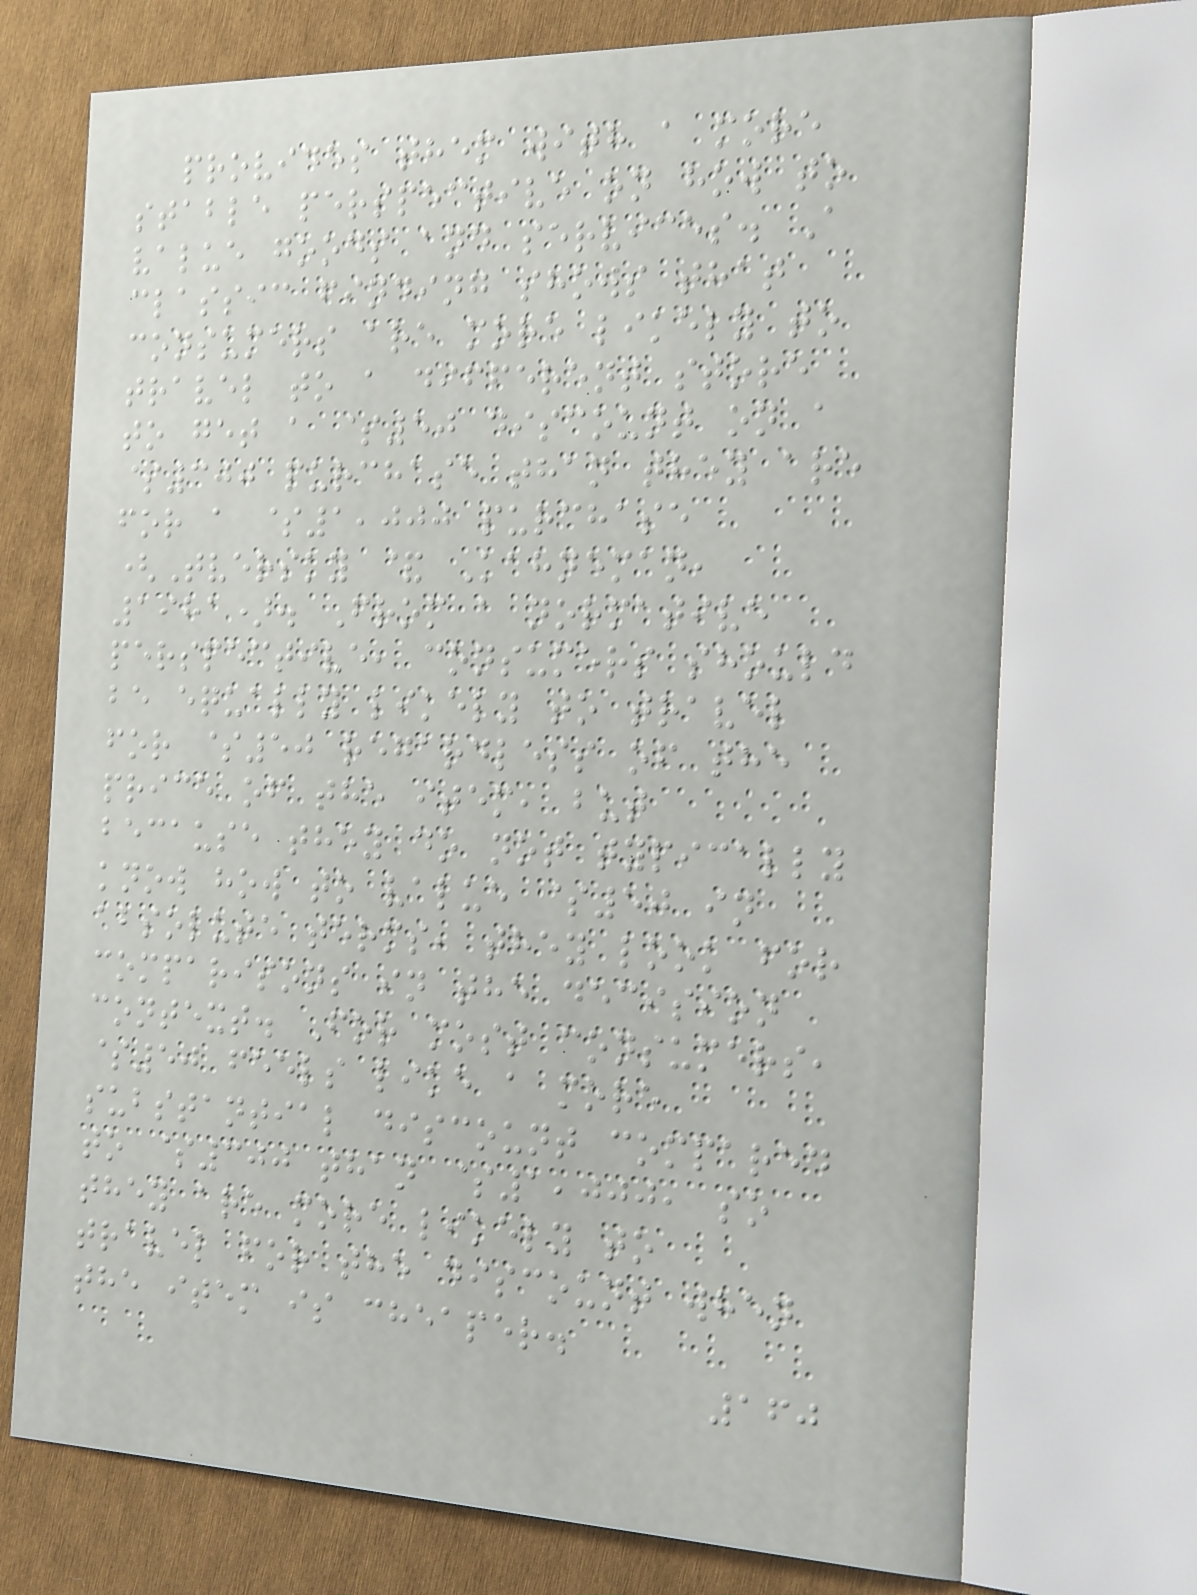provides them with a more
stable perspective on how to
value goods and services. A
classic finding shows that
consumers are more likely to
travel to a different store
to get a $50 discount on a
$300 purchase than they are
for a $1,000 purchase
(Tversky & Kahneman,
1981). From a normative
perspective, consumers should
be equally likely to travel
for $50 regardless of the
price of the item, but
because they do not typically
know how to value $50 in
absolute terms, they look for
comparisons in the decision
context. For most consumers,
$50 feels like a more
substantial discount compared
to $300 than $1,000, so
they are more likely to
travel for the discount when
the item is cheaper.
160
